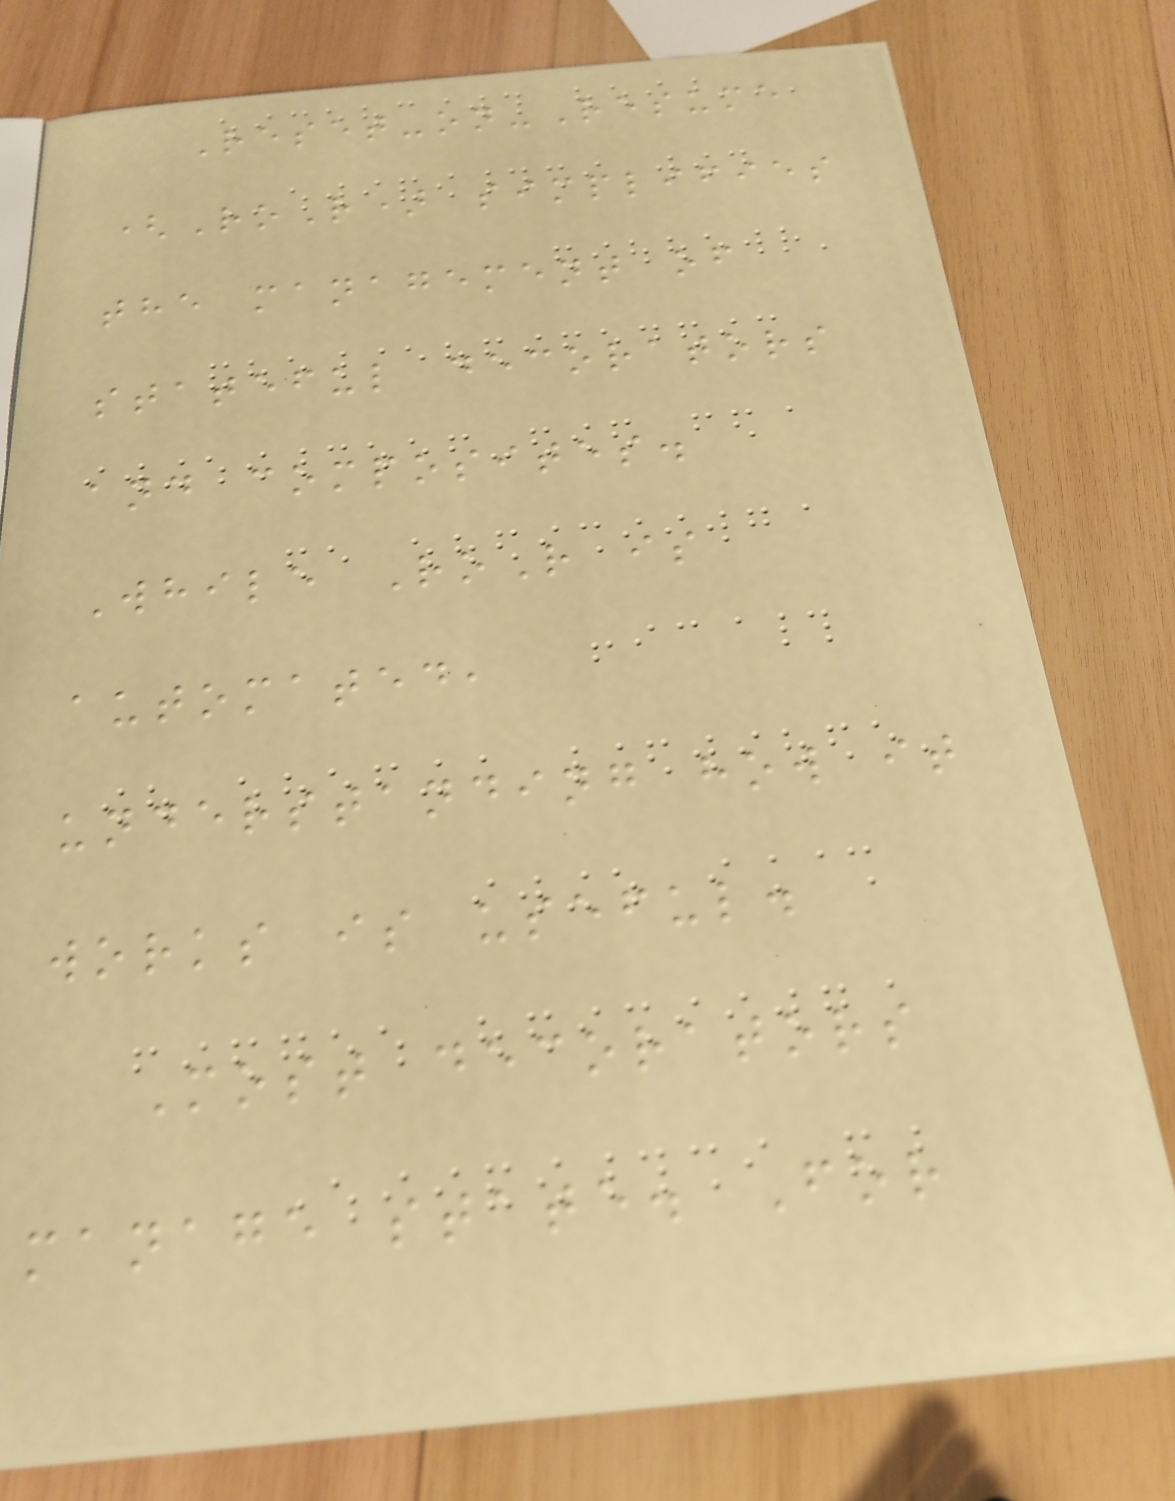Reset-on-Resume
(RoR) simplifies
the management of
stateful decorators
and composites.
While RoR is
automated,
understanding how it
works is useful.
Most decorators
manage state. For
